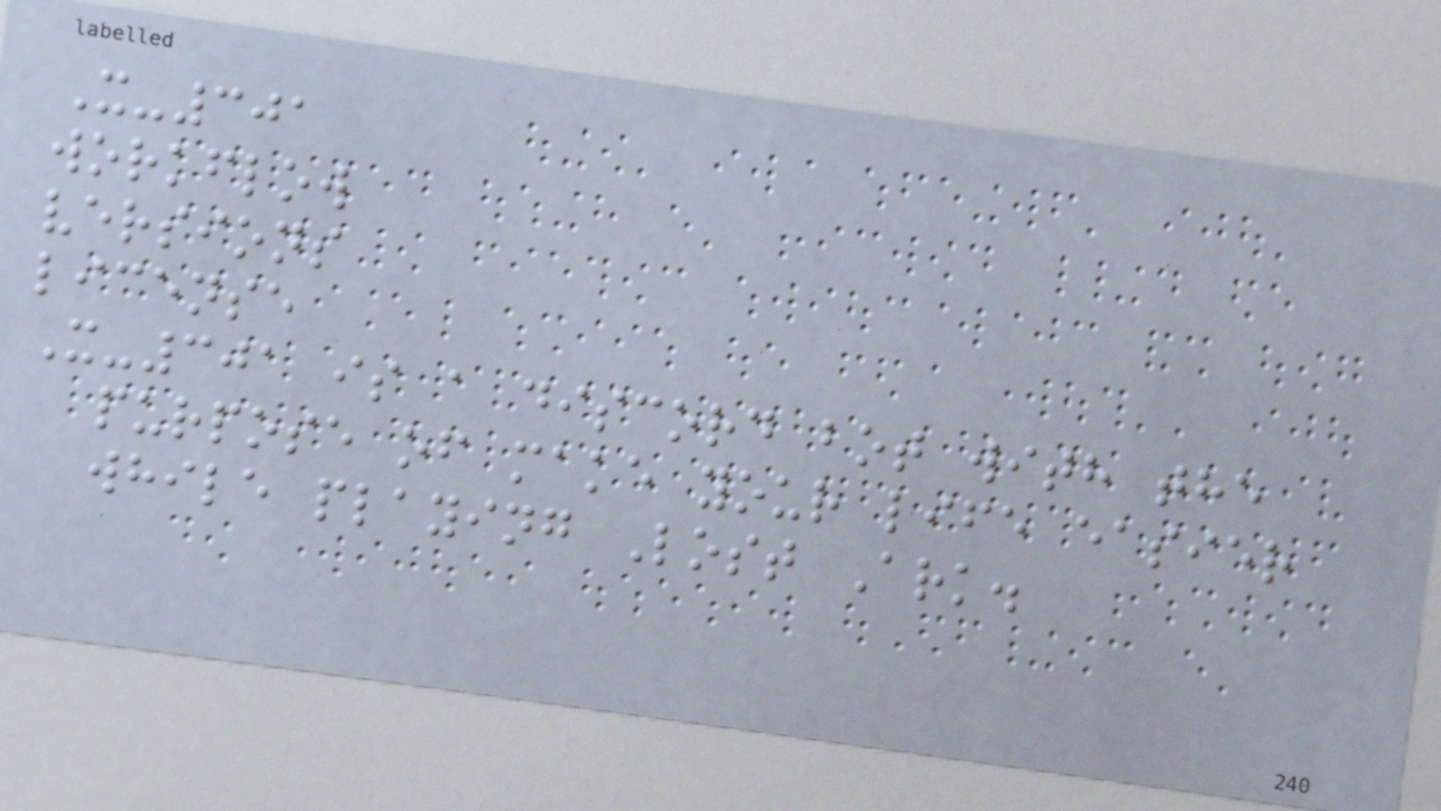X-301
workflow
versions
license
X-301 is a discord bot with the
purpose of make your life easier
while playing Lost Ark.
